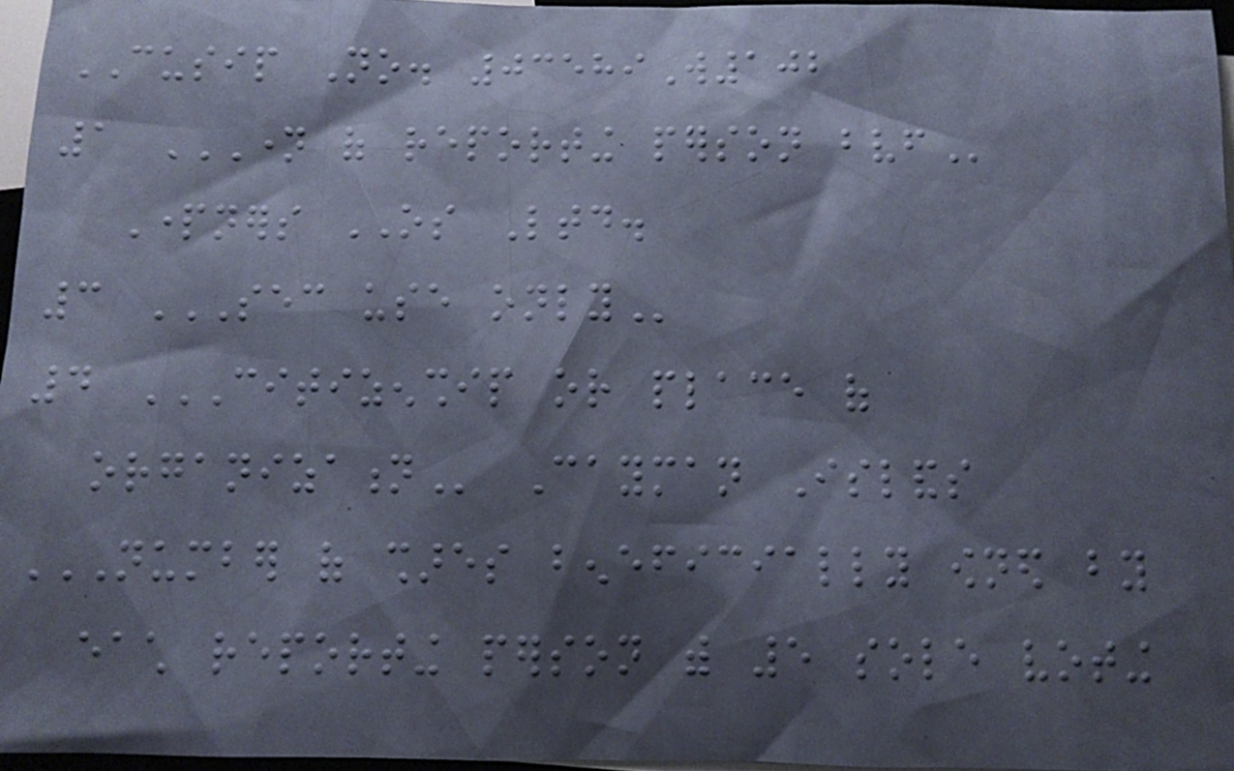CUSIP No. 03589W102
1 NAME OF REPORTING PERSON BVF
Partners OS Ltd.
3 SEC USE ONLY
4 CITIZENSHIP OR PLACE OF
ORGANIZATION Cayman Islands
NUMBER OF SHARES BENEFICIALLY OWNED BY
EACH REPORTING PERSON WITH 5 SOLE VOTING
